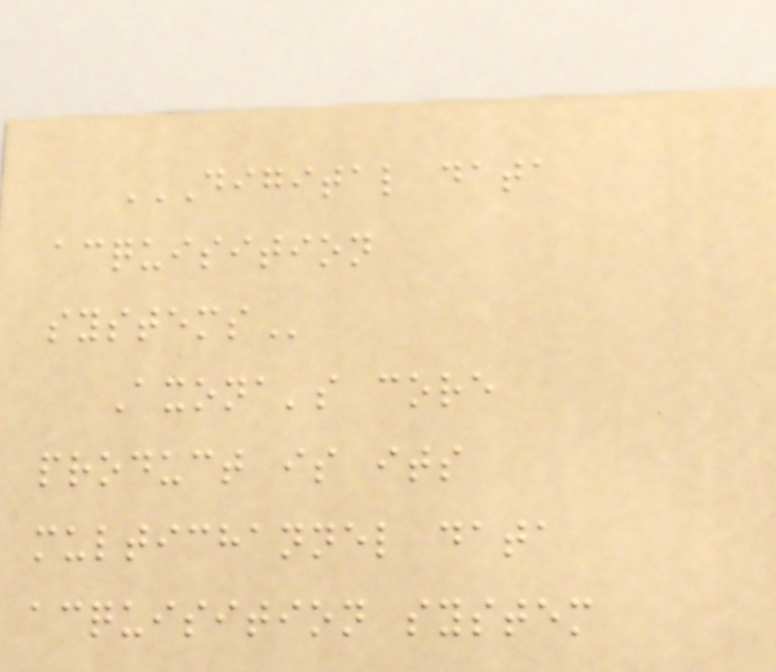DIGITAL DATA
ACQUISITION
SYSTEMS
Axona's core
product is its
multichannel data
acquisition system
